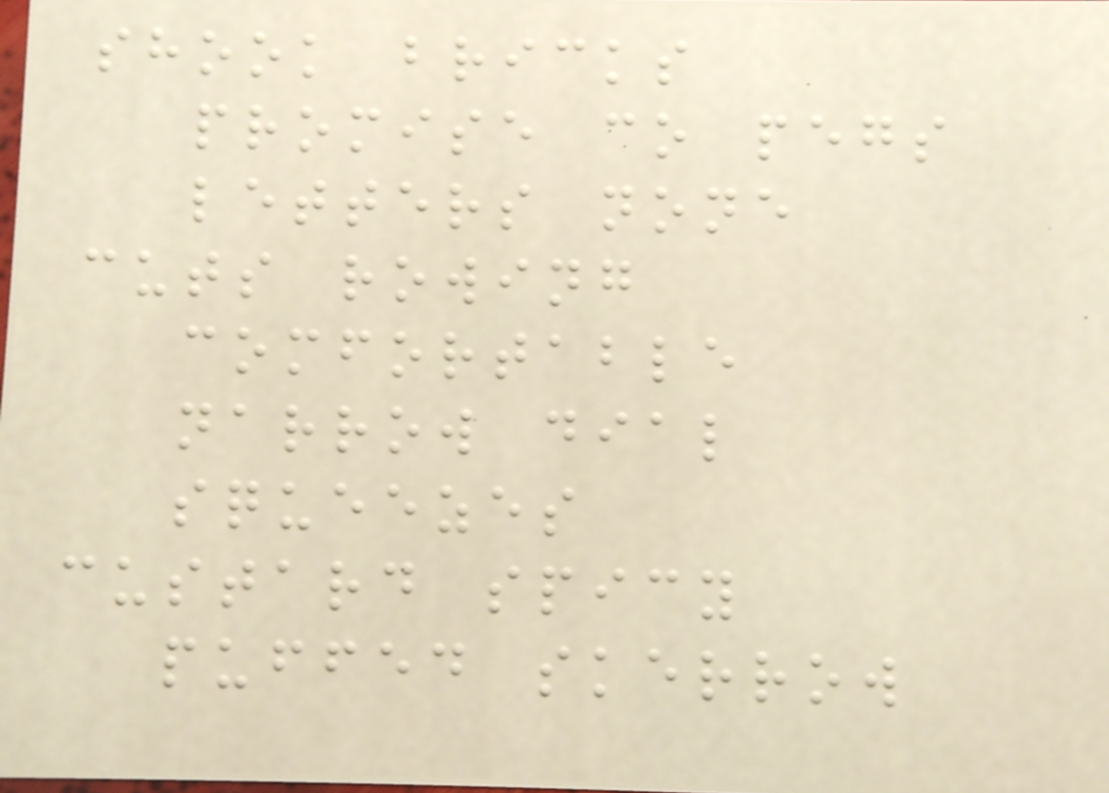shook bricks
promise co pegs
letters none
cuts rowing
comfortable
narrow dial
squeezes
custard spicy
puffed skerrow
